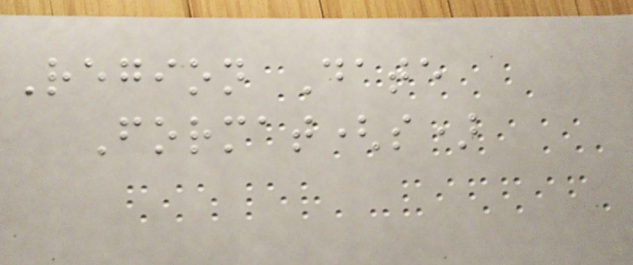Region Date
Format(s)
